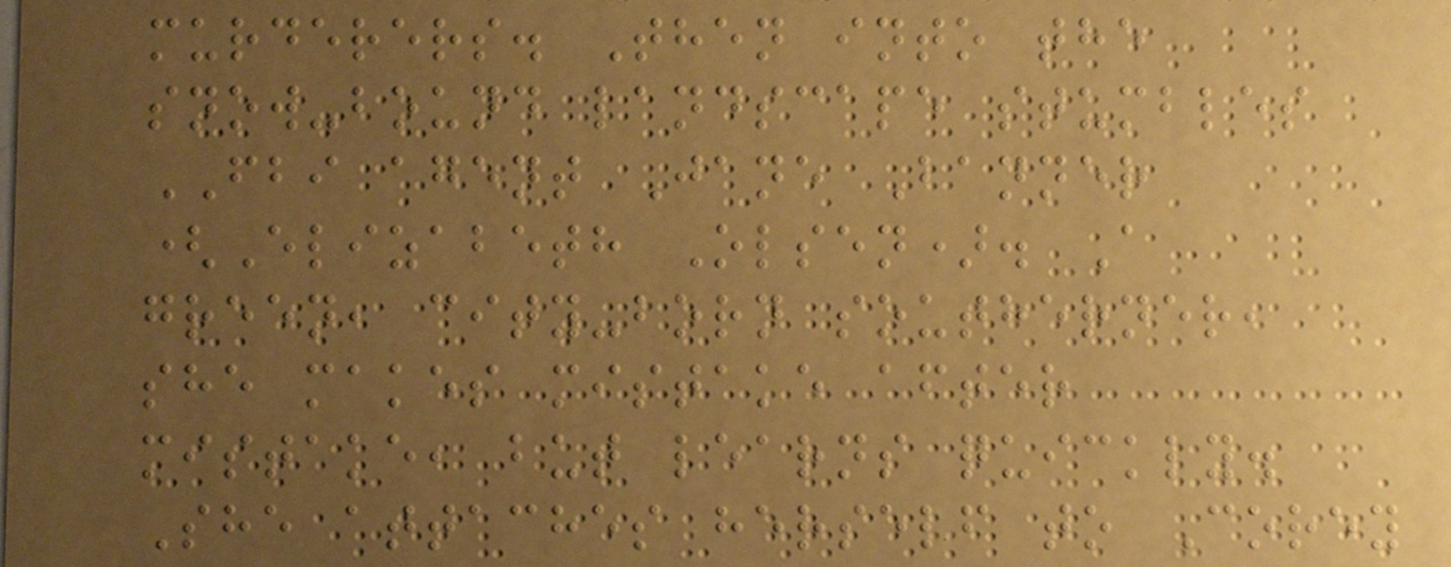murderers. Then into the
snow-bound landscape stumbles
FBI agent Jane Banner
(Elizabeth Olsen). A
green, city-born southerner,
she makes mistake after
mistake, but learns quickly.
She attaches herself to Corey
